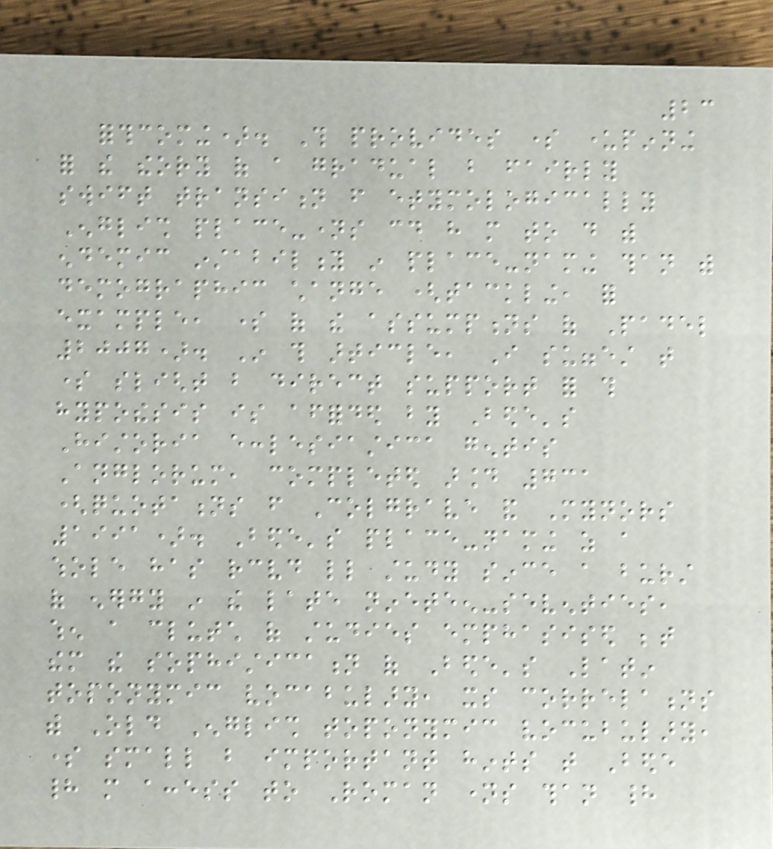23
forthcoming). This provides some underpinning
for the theory of a gradual but fairly
swift transition from etymologically
English place-names could have more to do with
endemic instability in place-naming than with
demographic change (tackling, for
example, some of the assumptions of Padel
2007). In this article, I suggest that
some slight but direct support for this
hypothesis is afforded by Bede's
Historia ecclesiastica gentis
Anglorum, completed around 731
(quotations from Colgrave and Mynors
1991). Bede's place-naming as a
whole has received little study since a burst
of energy in the late nineteen-seventies,
when a clutch of studies emphasised between
them the sophistication of Bede's Latin
toponymic vocabulary, its correlations
with Old English toponymic vocubulary,
some small but important hints that Bede
had more access to Roman names than had
